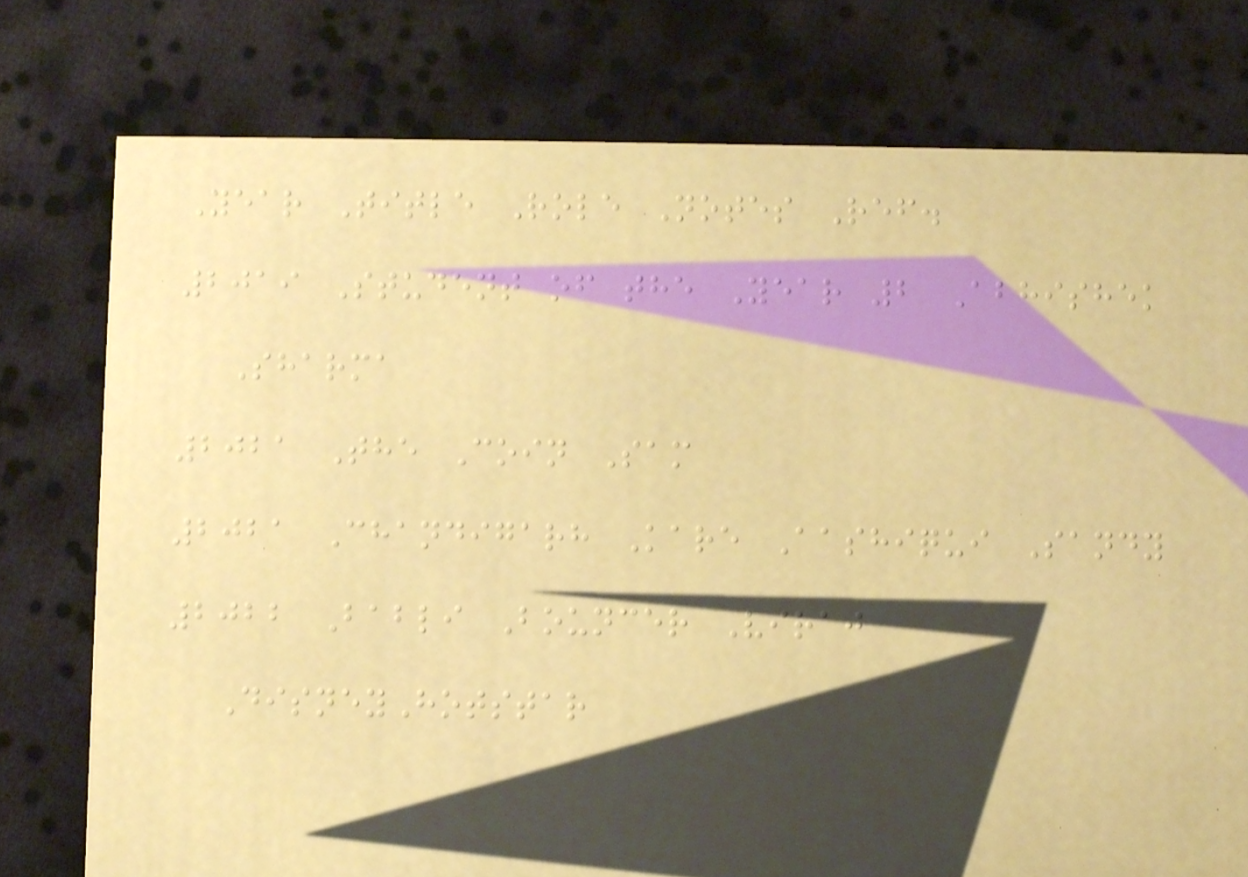Year Title Role Notes Ref.
2019 Student of the Year 2 Abhishek
Sharma
2021 The Coin Sam
2021 Chandigarh Kare Aashiqui Sandy
2022 Babli Bouncer Viraj
DisneyHotstar
